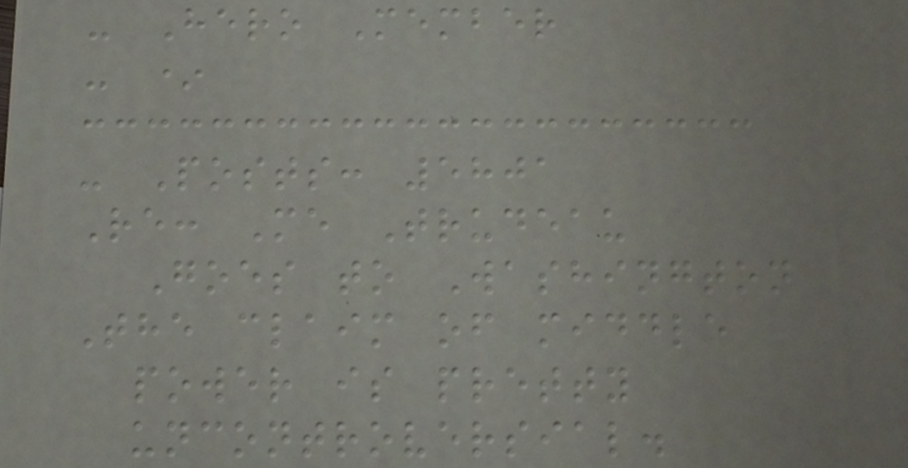- Hero Member
- *
- Posts: 5801
Re: Me Trudeau
Goes to Washington
The claim of middle
power is pretty
uncontroversial.
